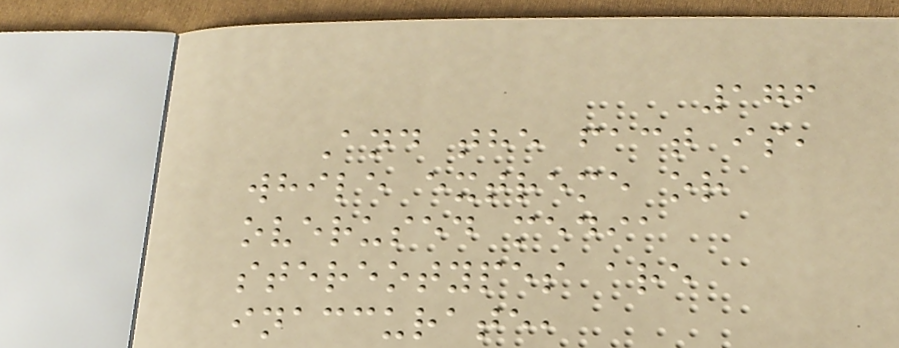176
And the fact is,
while extreme or
overused media
stereotypes are
inaccurate,
